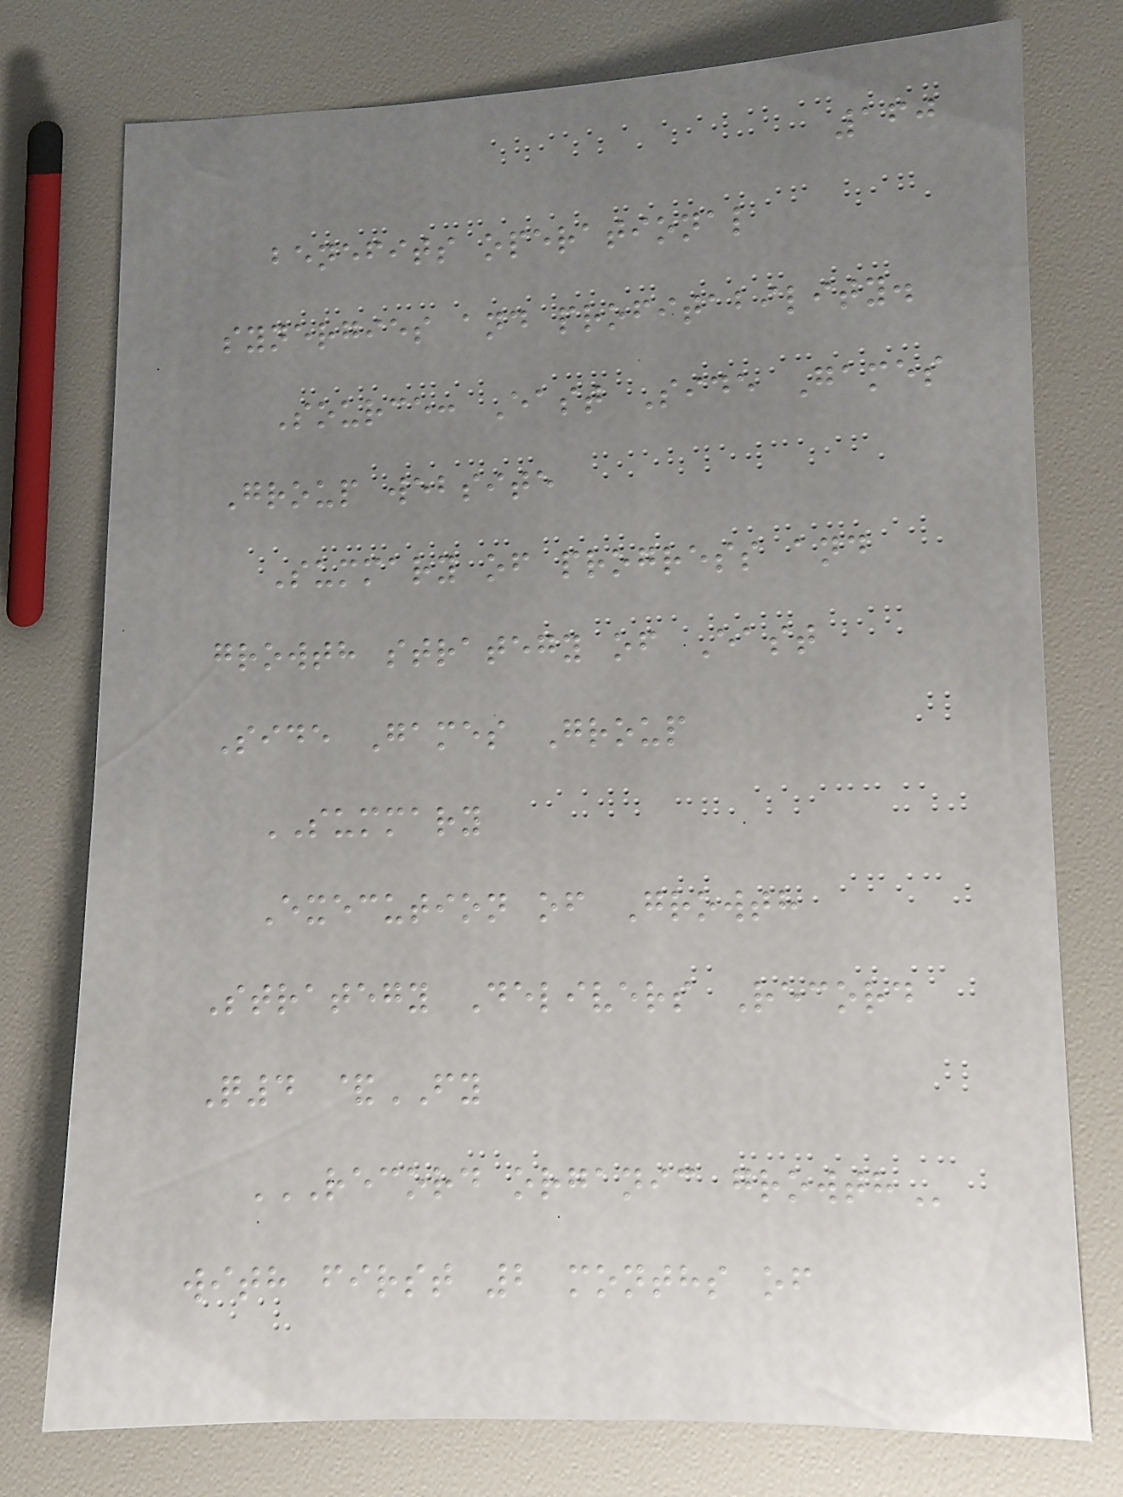160
benefits operational
synergies and profitability.
Source: East Side Games
Group website
Summary of progress and
growth strategy of East
Side Games Group
SUMMARY
Execution of Growth
Strategy Delivers Record
Q4 &FY
RECORD ORGANIC GROWTH
with first 2 months of
